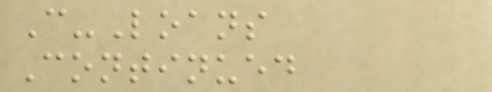C-Loans
Continued
